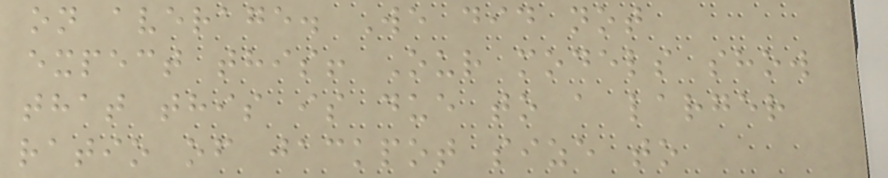on average. We did not
expect this! Our models show
that this is due to a larger
ratio of jackpot size to
